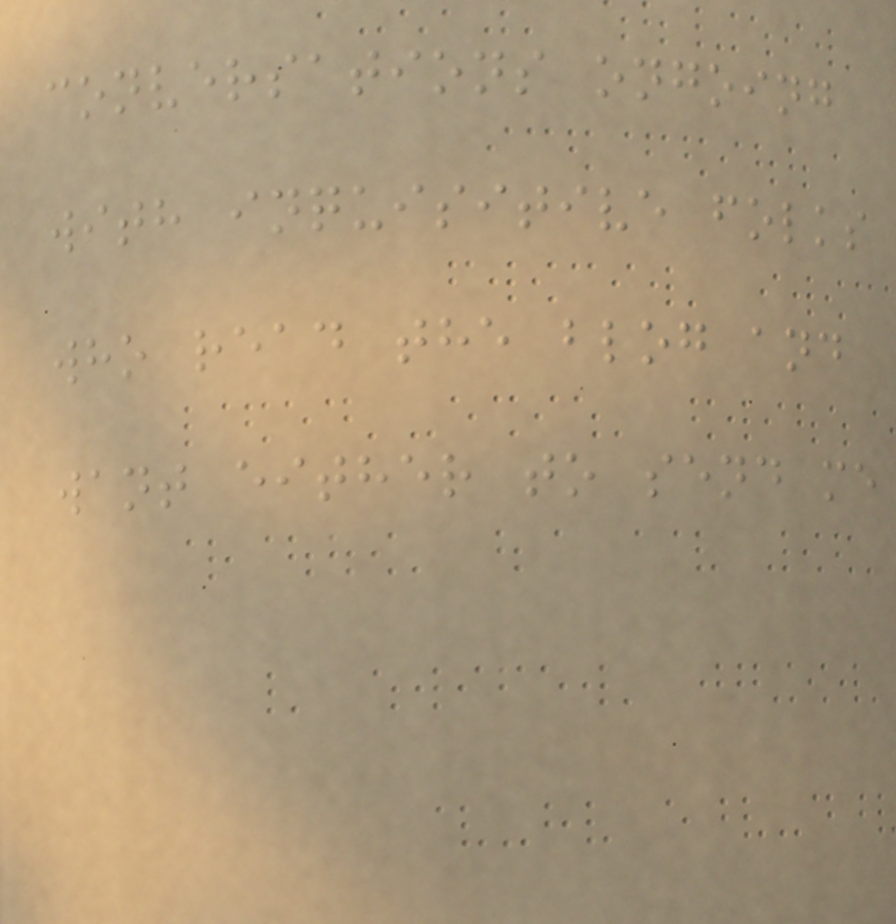conversations ongoing
with inquisitive folks
who read the blog and
want either to send me
